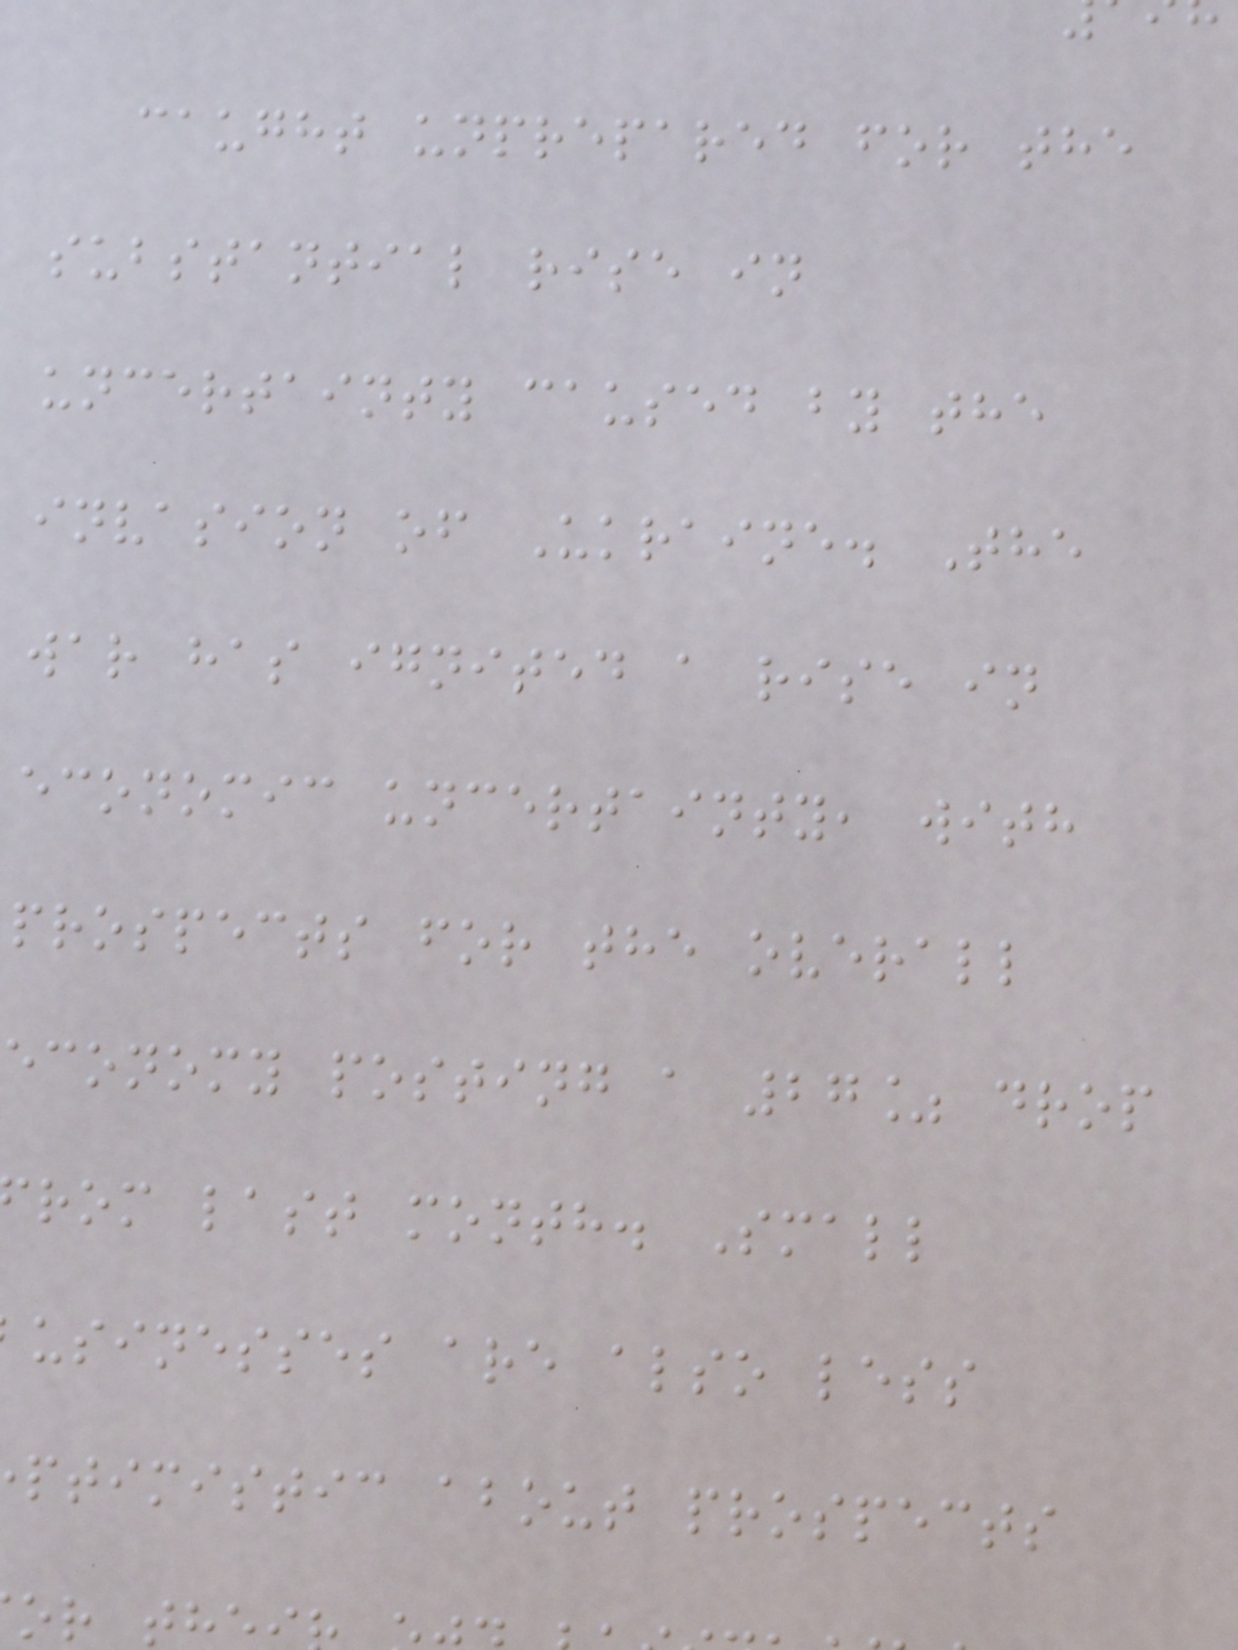caught unprepared for the
substantial rise in
uncertainty caused by the
invasion of Ukraine. The
war has ignited a rise in
economic uncertainty, with
prospects for the overall
economy posting a 27% drop
rom last month. Small
usinesses are also less
ptimistic about prospects
